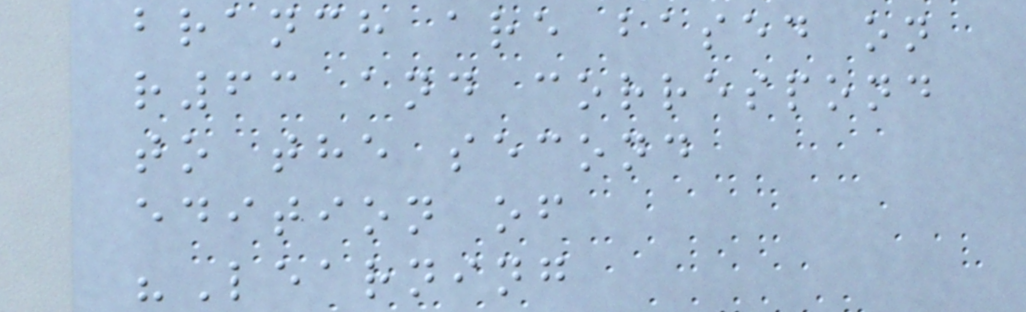branch are based on
r63 and correspond
to the second
edition of
"Learning
